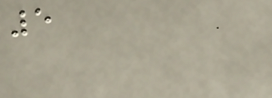5
